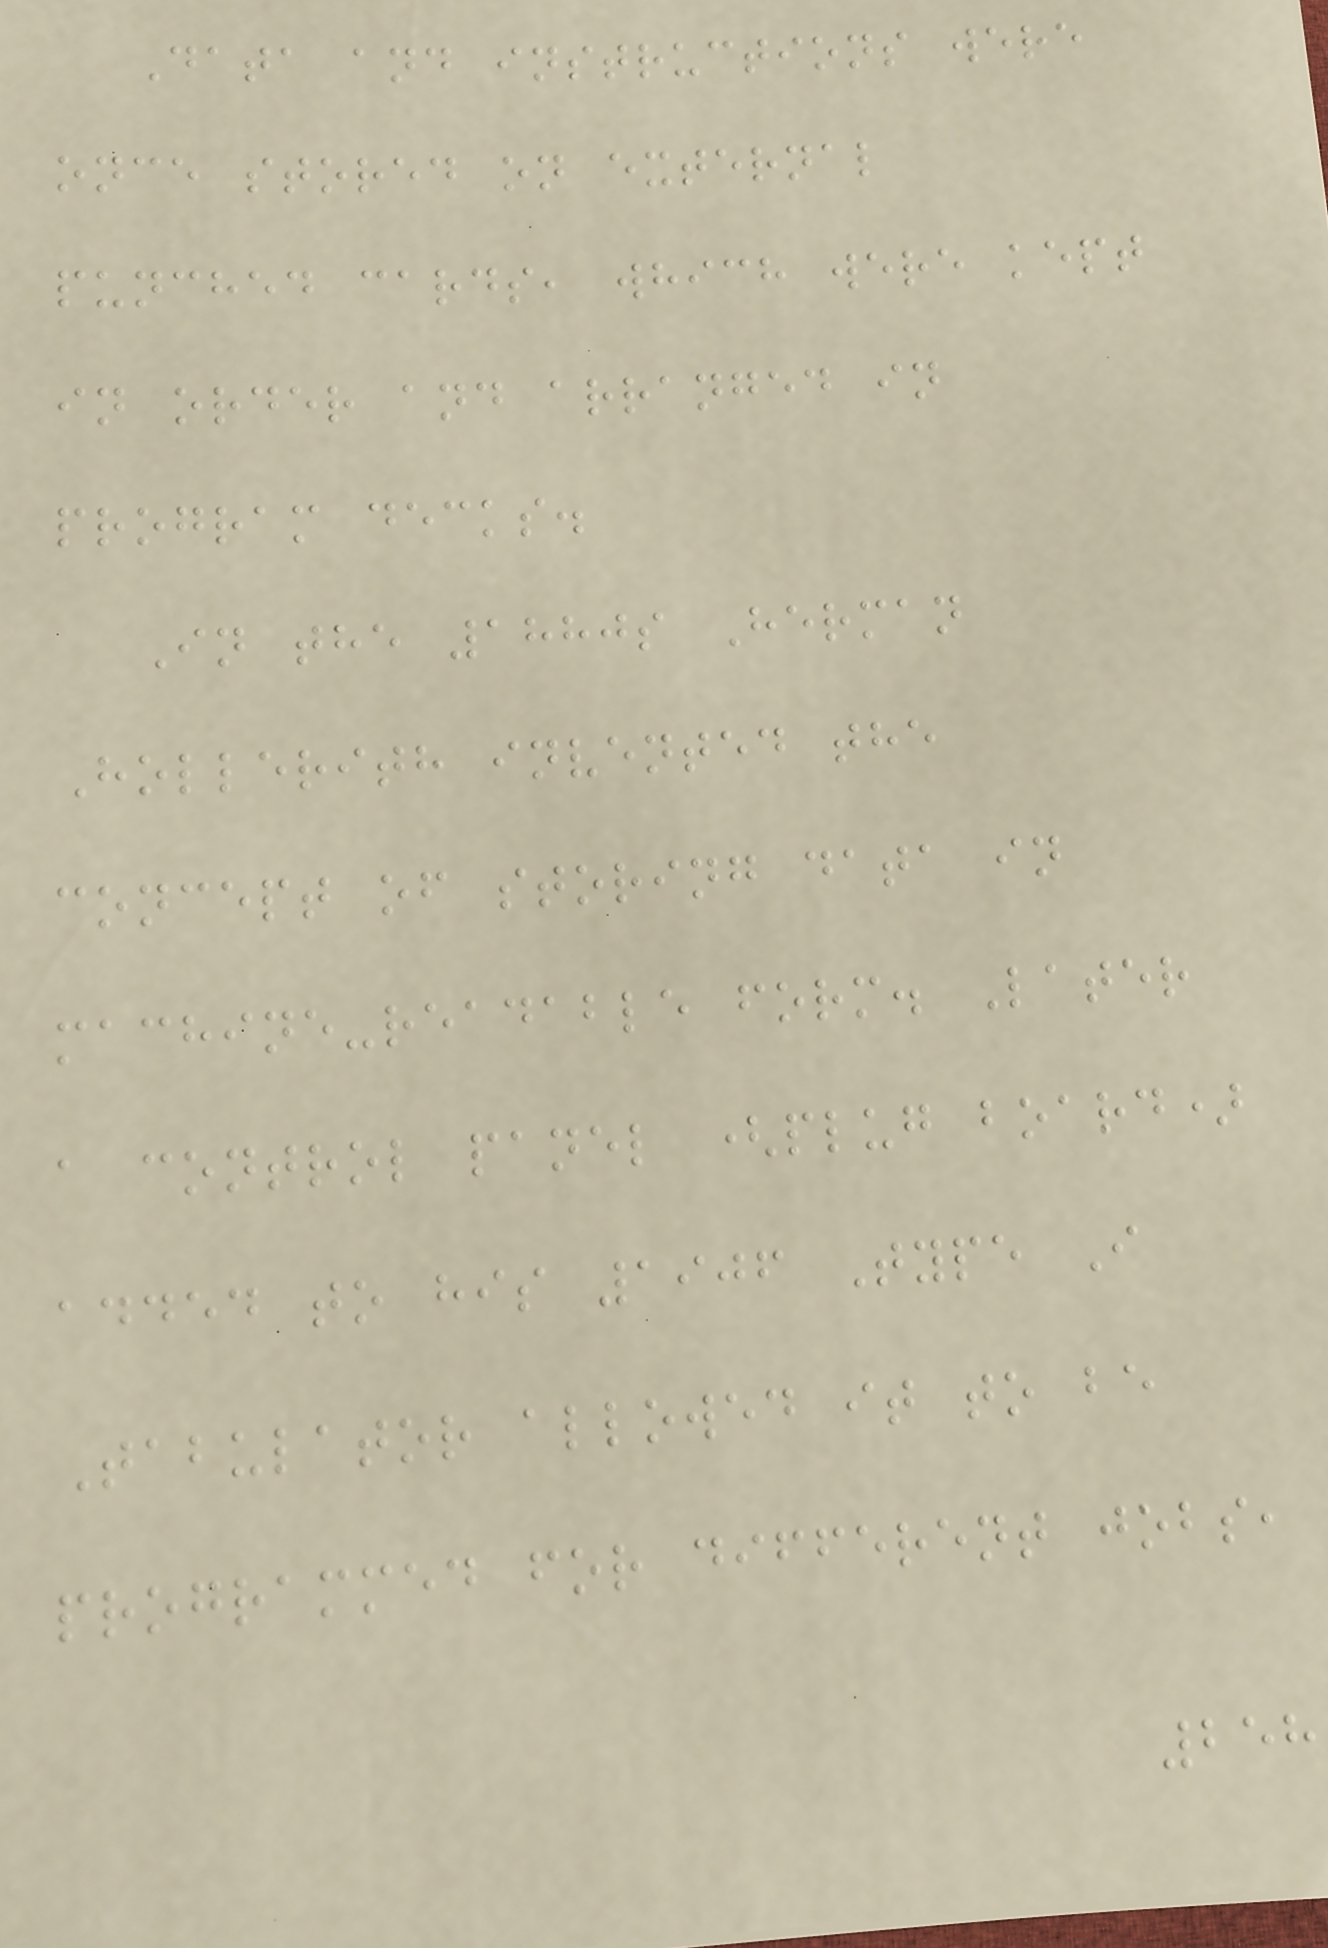Data and instructions were
once stored on external
punched cards, which were kept
in order and arranged in
program decks.
In the 1880s Herman
Hollerith invented the
concept of storing data in
machine-readable form. Later
a control panel (plug board)
added to his 1906 Type I
Tabulator allowed it to be
programmed for different jobs,
258
